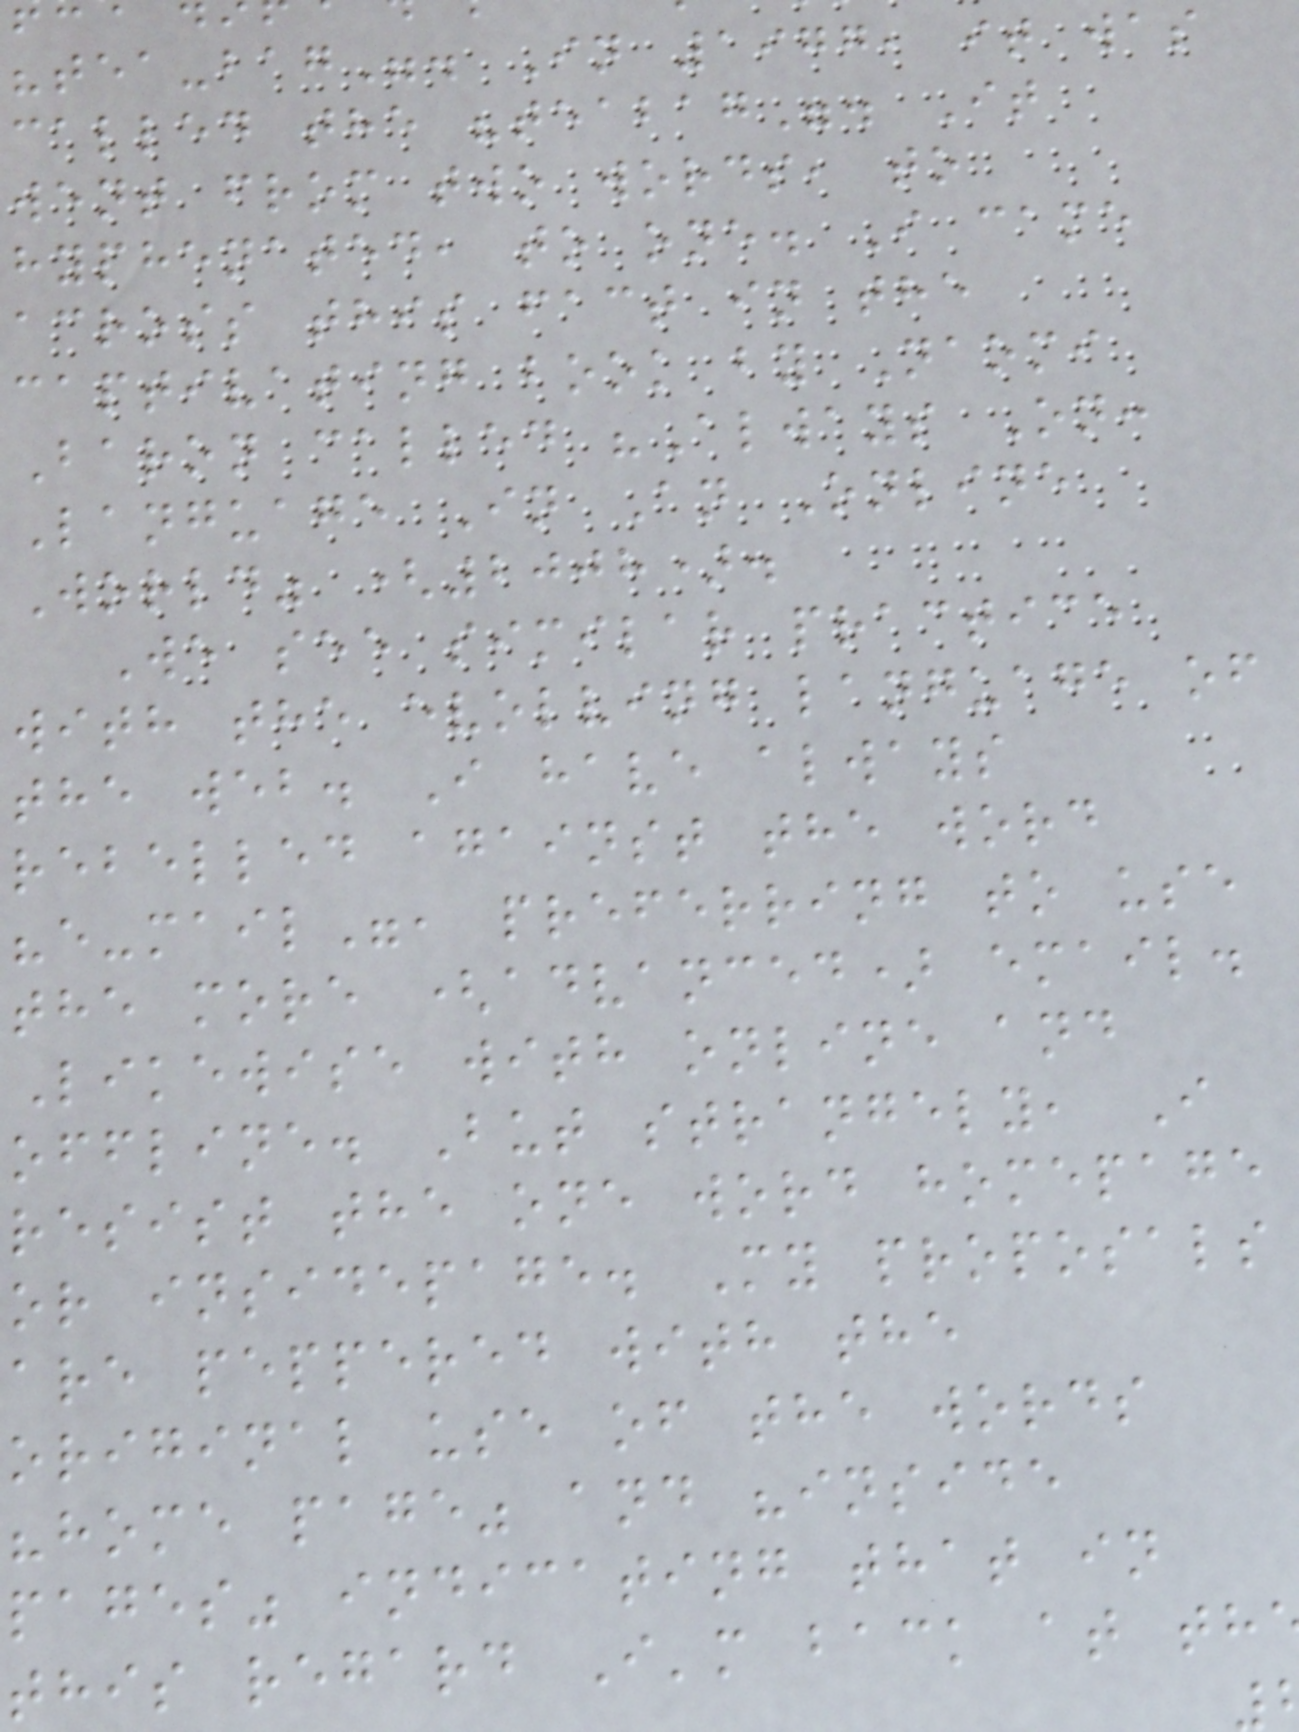"tea-bag". In 1977, it was
called the "teabag". It
went from two words, to
hyphenated, to one. I came
across this fact in the
captivating book by Naomi
Baron called "Always On:
Language In An Online
World" (2008).
We see similar practice
with the evolving language of
the web. I have always
rebelled against the word
"e-mail", preferring to use
the more (advanced) email.
Likewise with online and
offline. But strangely, I
resist the one word homepage
or insidepage. My proposals
are peppered with the
original use of the words
"home page" and "inside
pages" indicating that in
this regard I'm back at th
